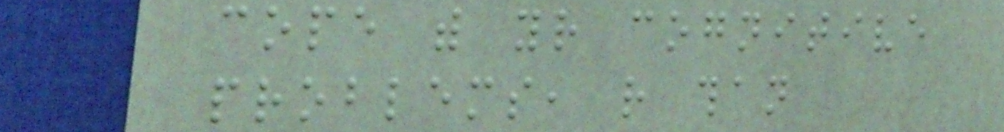cope with your cognitive
problems, rather than
